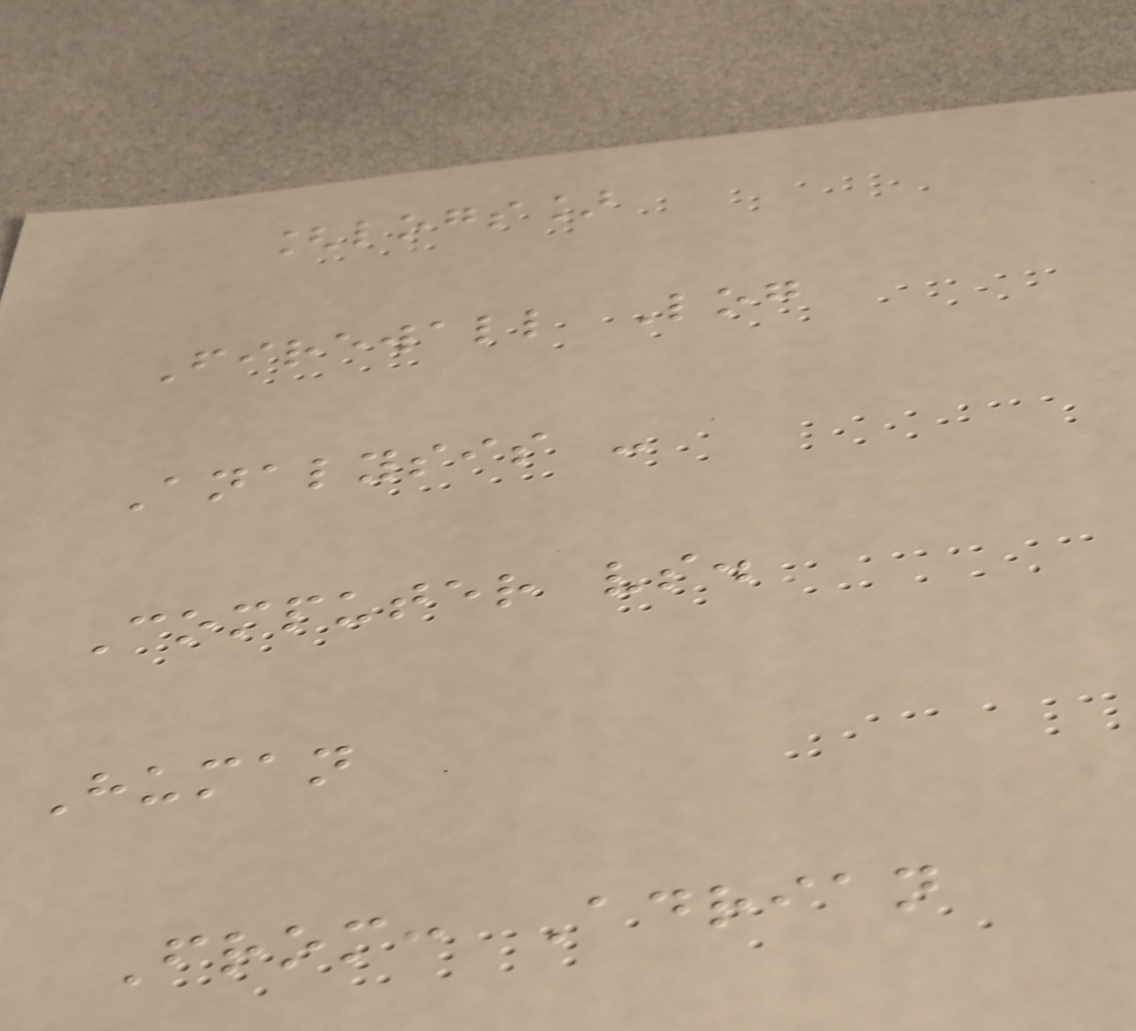[logs]
Firewall Log
Analysis -
Computer vs.
Human
From: Adrian
